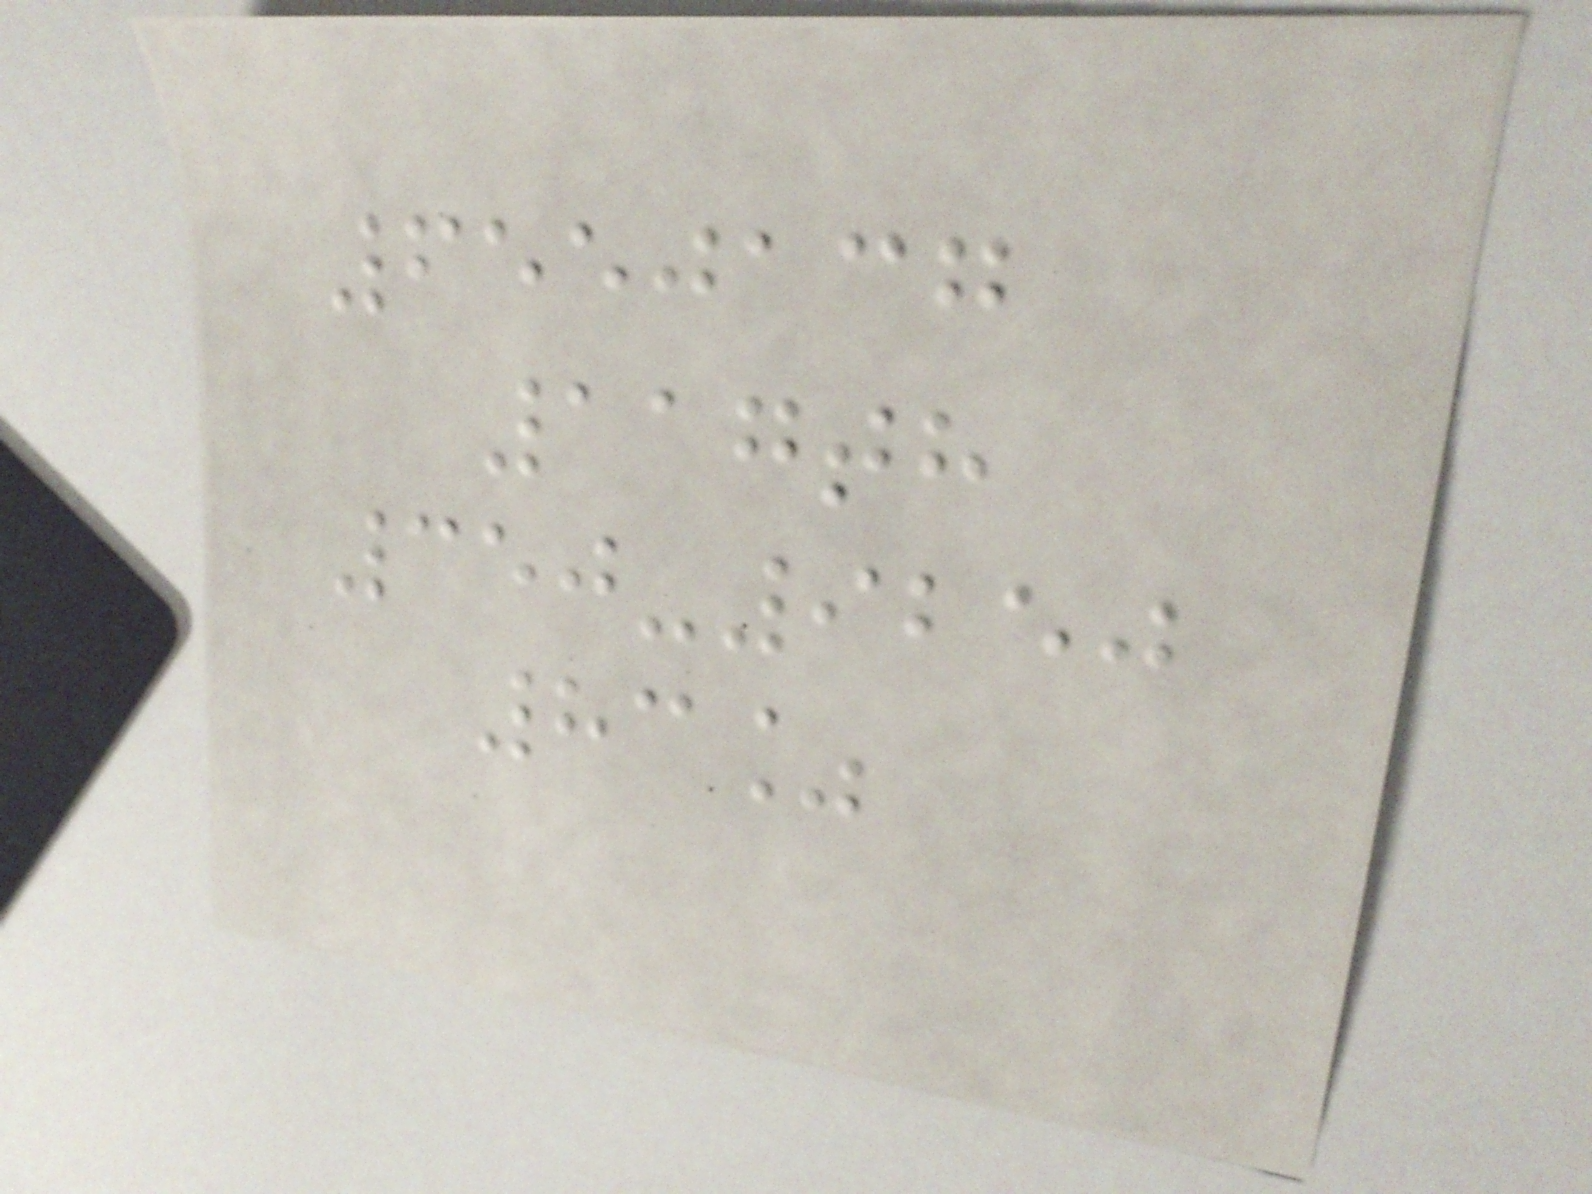6550137
117th
350-9250
83%
